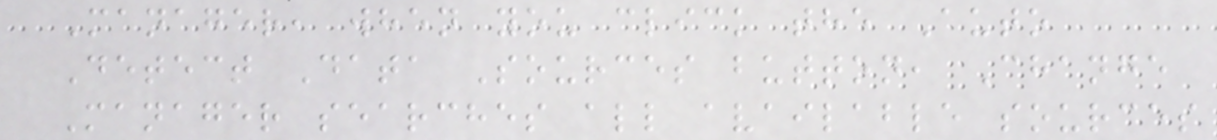Manager, when you click the Auto
Detect Data Sources button, Change
Manager searches all available sources
